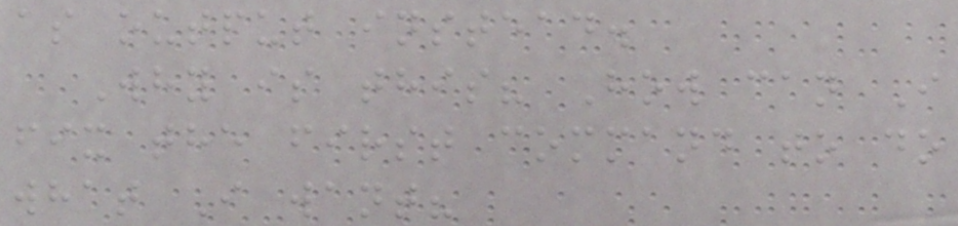as output instead.
Why is this? How can I
fix the first command to do
what I want?
